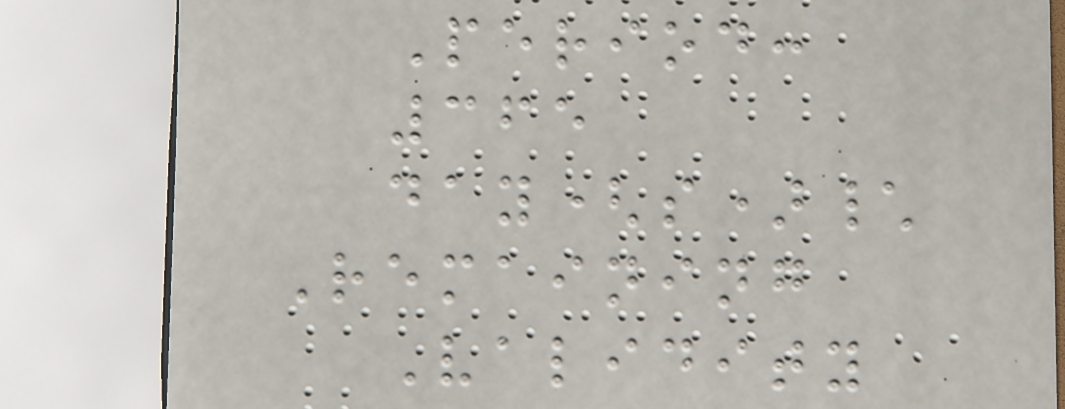Period:
365
day(s)\
Remaining
Validity
